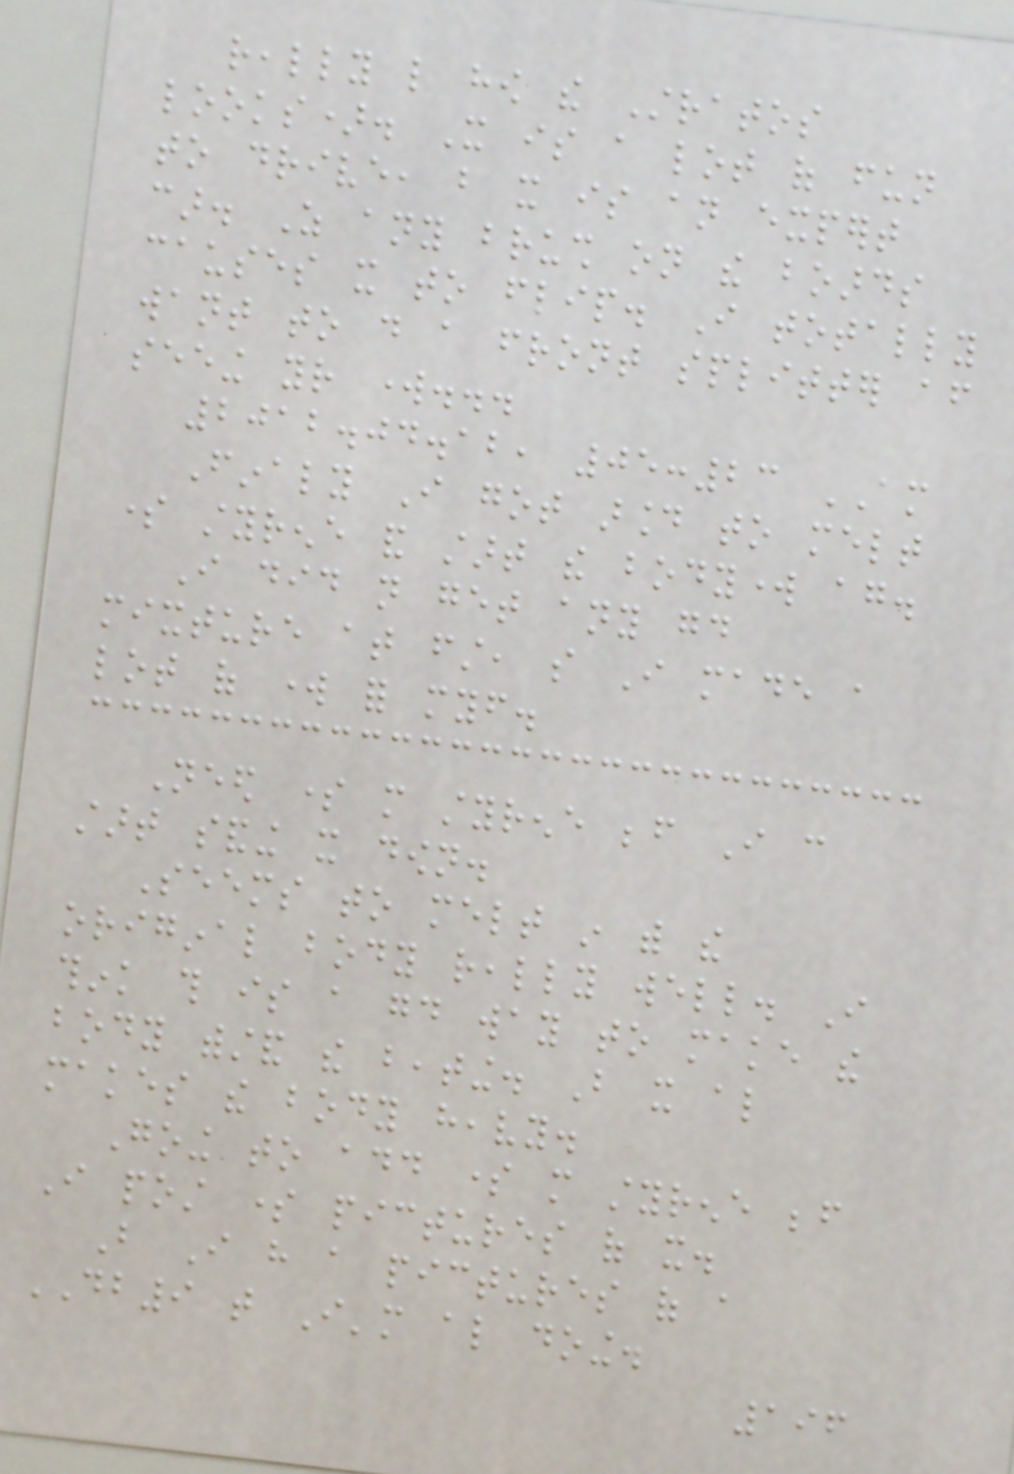really like how the Stratos
looks). It is a lot of fun
to drive, but it is an expert
car. As any brush on the boards
causes it to flip. I totally
want to do a front splitter after
seeing your work...
2012.04.12, 05:23 AM
Finaly I got around to melt
some styrene and start the bodywork again.
I did not get any good
mixture at first, so I made a
lot of work for myself.
Need some more styrene before I can
start sanding it down.
Seems to melt in with the
original body really well. I
think this is a good way to make the
body withstand the beating. But it also
makes the body heavy.
Going to add some more styrene before
I post some pictures of it.
But I have a pictures of a
DB9 that I'm also doing.
196
